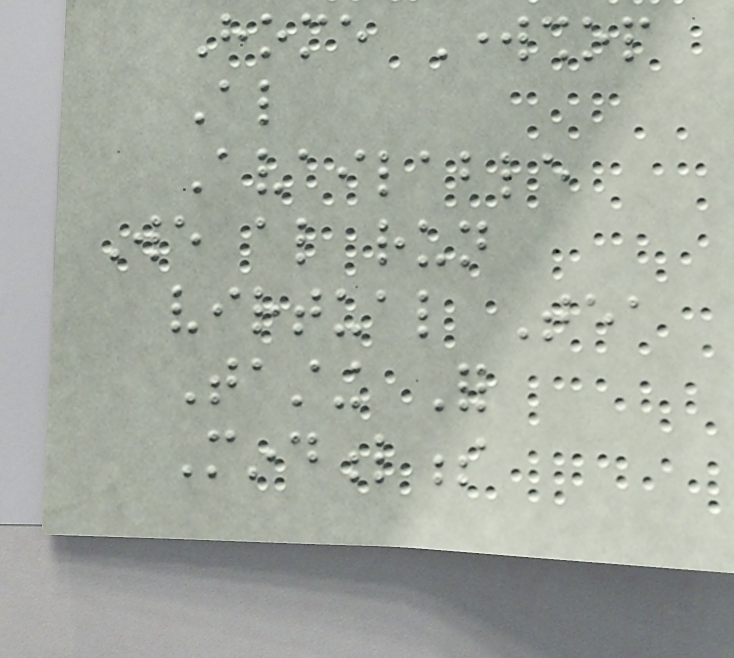Home Workshop
Also
Available
We also run
virtual Tea
Tasting For
Mindfulness
